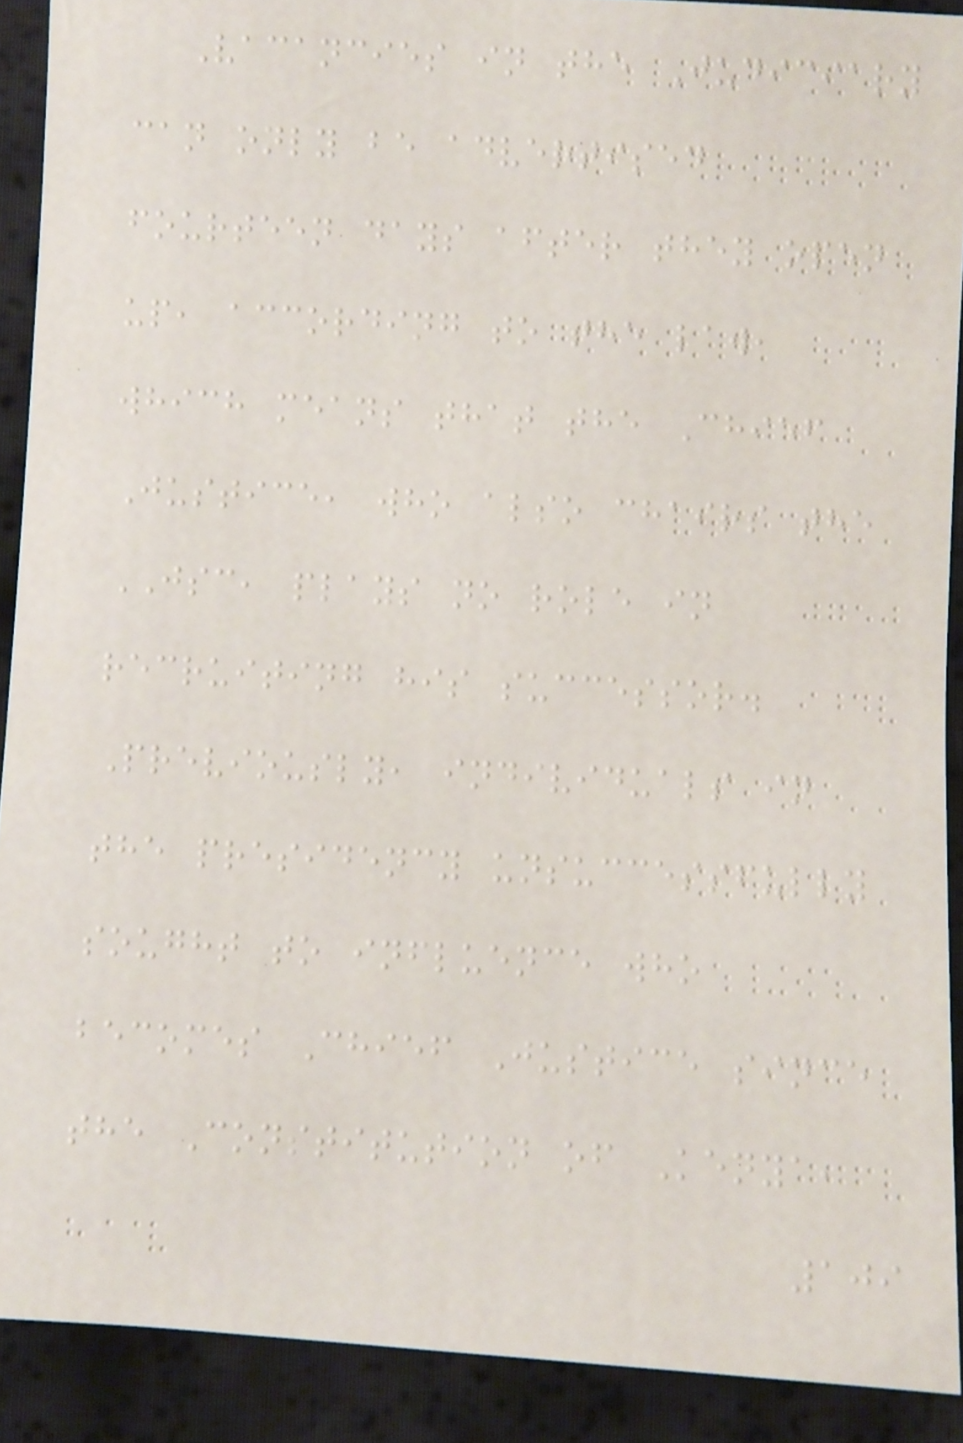Vacancies in the Judiciary
can only be advertised
fourteen days after they open
up, according to the law,
which means that the Chief
Justice, who also chairs the
JSC, plays no role in
recruiting his successor.
Previously, individuals in
the presidency unsuccessfully
sought to influence who
becomes Chief Justice since
the Constitution of Kenya,
109
